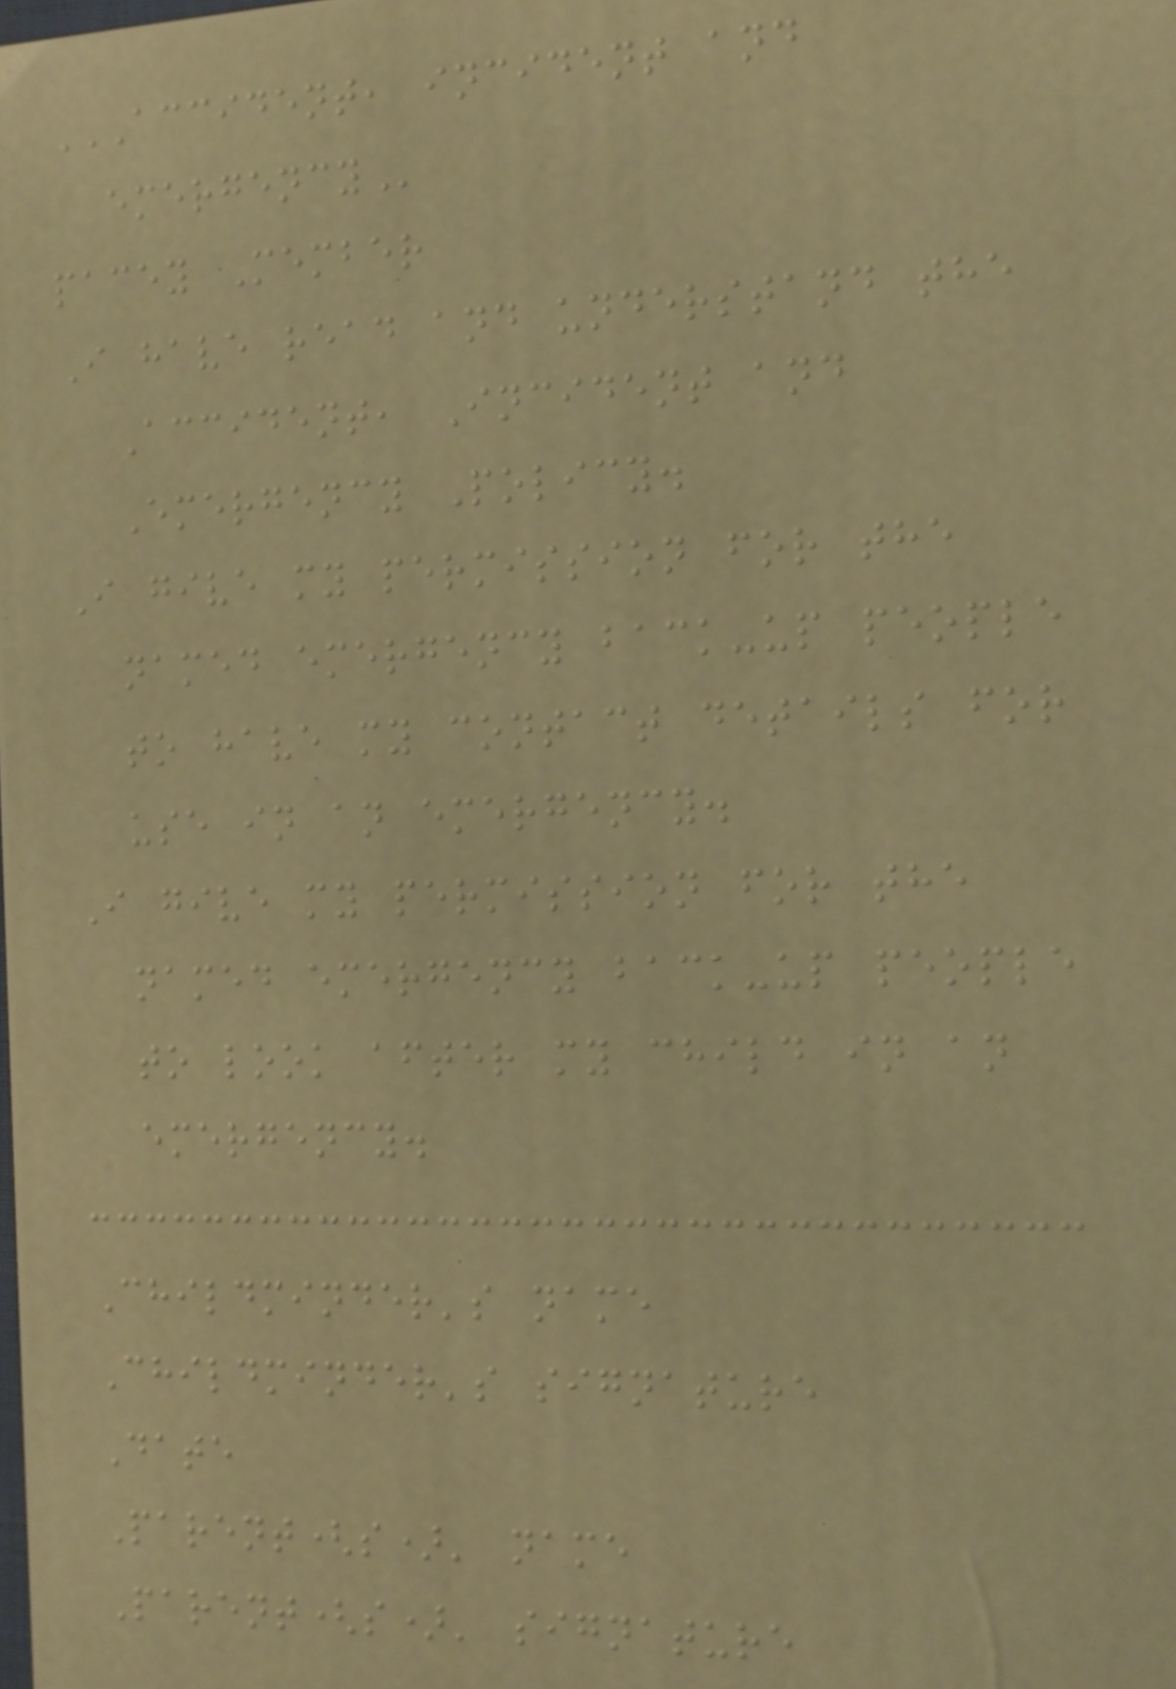ACCIDENT, INCIDENT AND
EMERGENCY
pacey Member
I have read and understand the
Accident, Incident and
Emergency Policy.
I give my permission for the
named emergency back-up people
to have my contact details for
use in an emergency.
I give my permission for the
named emergency back-up people
to look after my child in an
emergency.
Childminder's name
Childminder's signature
Date
Parent(s)' name
Parent(s)' signature
